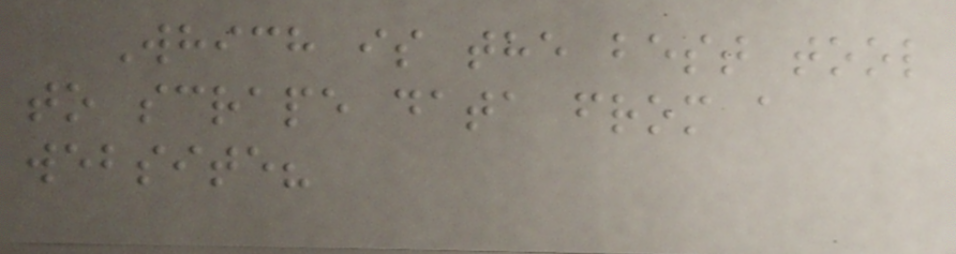Which is the best tool
to scrape data from a
website?
